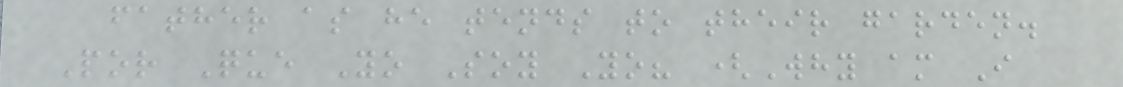father as he tends to their garden.
Por Que Yo Soy Yo? (Why am I
